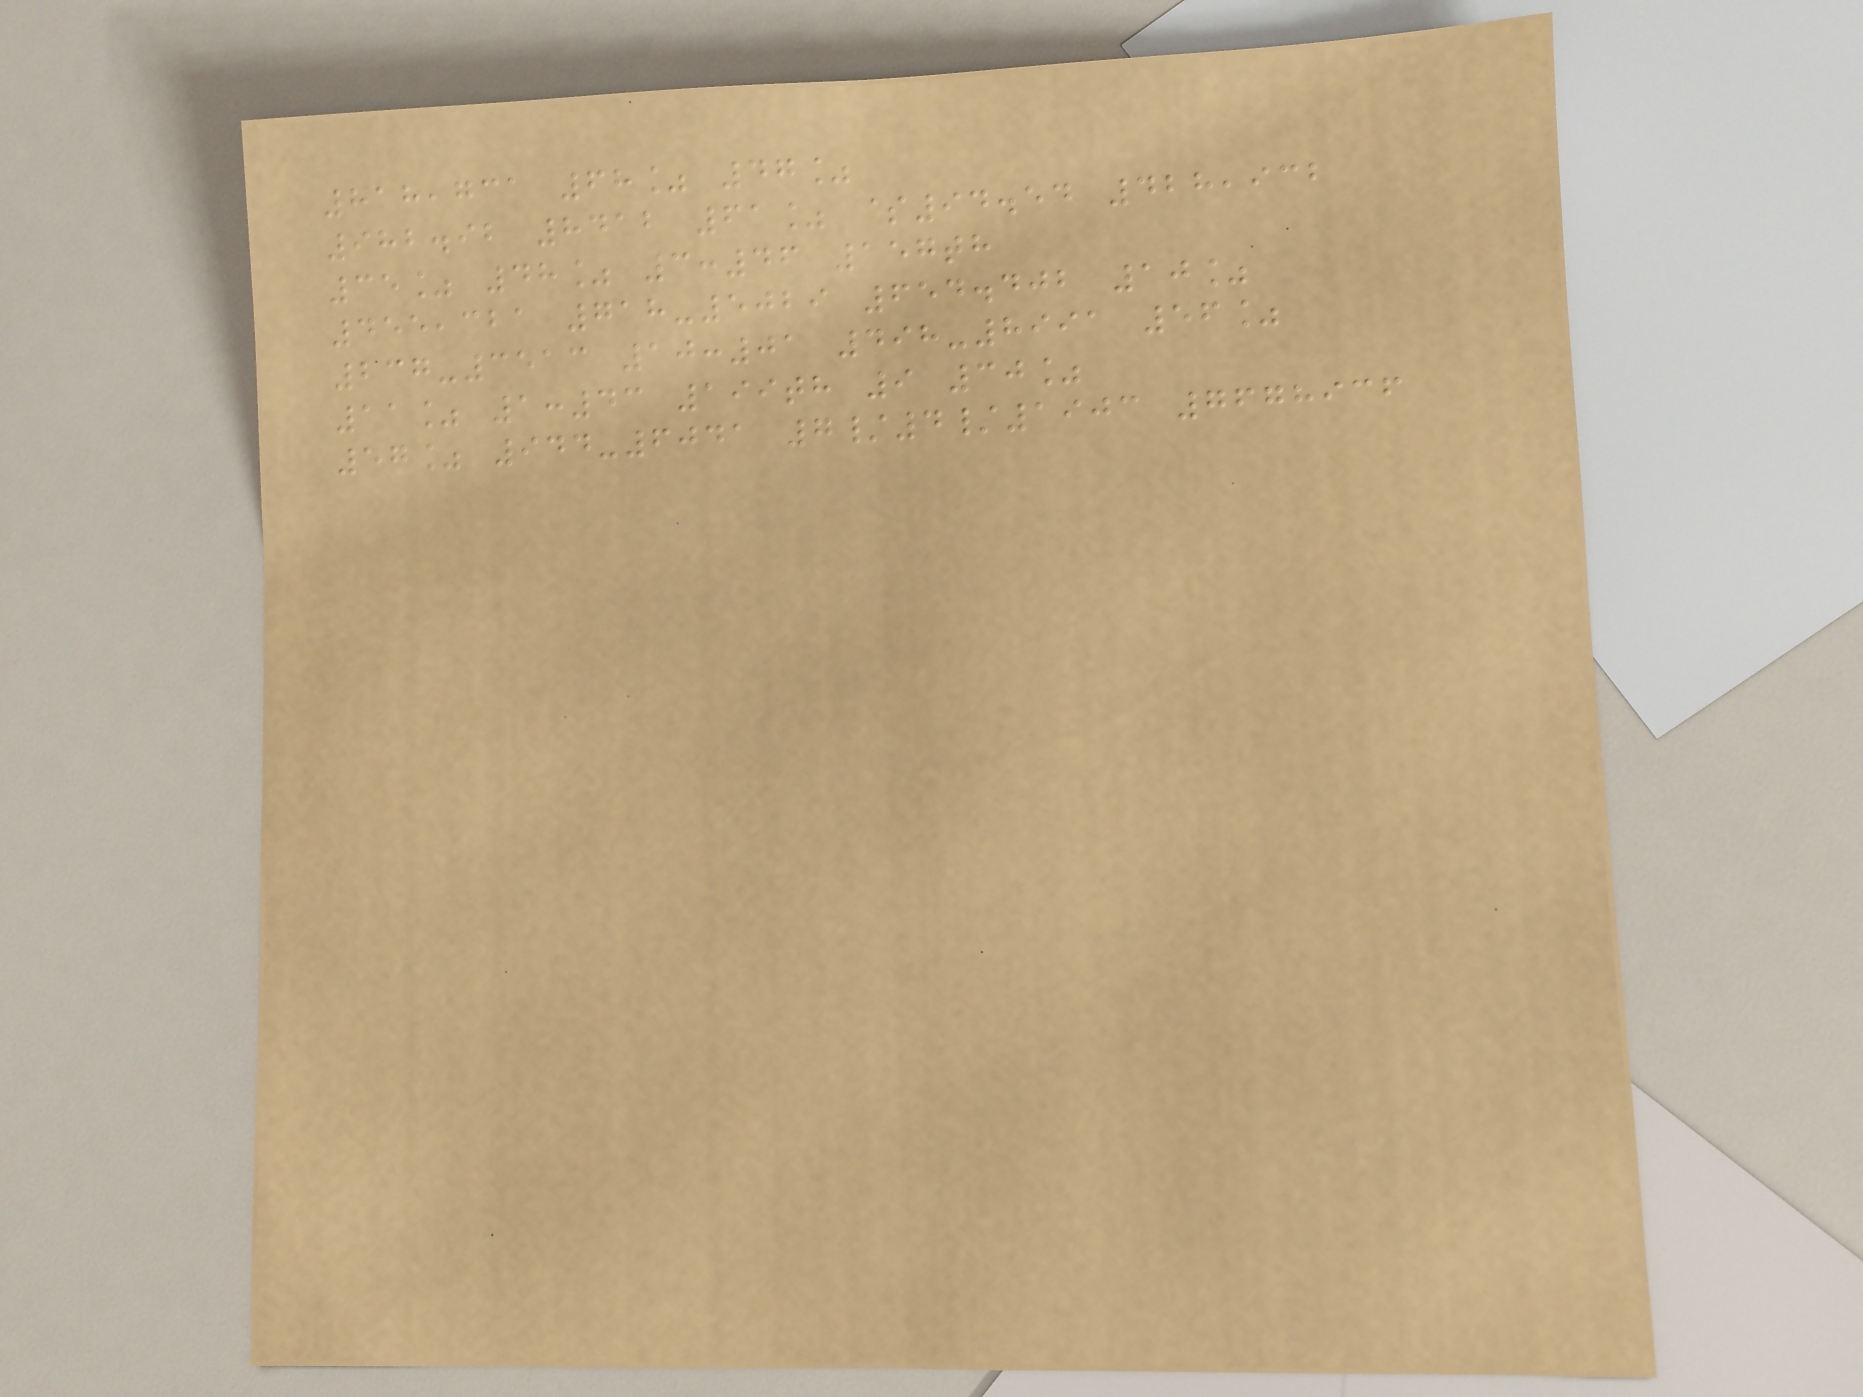818,731 68% 47%
982.92 8412 61% $94.54 428,932
35% 48% 3:46 157th
455,321 718-5029 654.402 10%
237-3513 10:01 498-8991 56%
11% 1:43 199th 9 30%
57% 944-6041 7/4/1903 7678936
